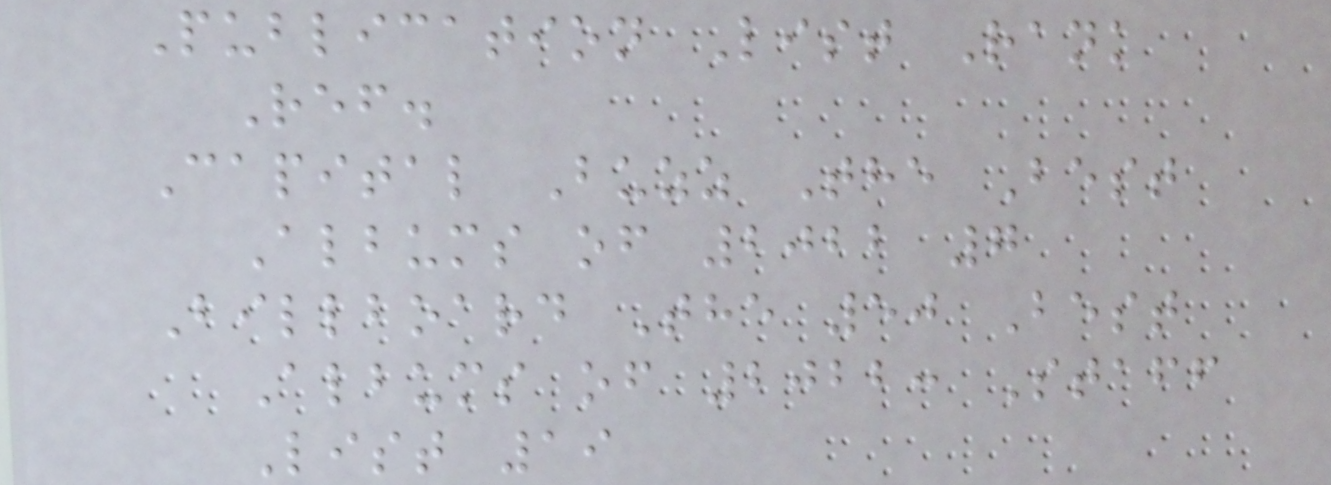Publication List Rank
Ref.
Capital Buzz The Best
Albums of 2022 7
Billboard The 50 Best
Albums of 2022: Staff
List 19
